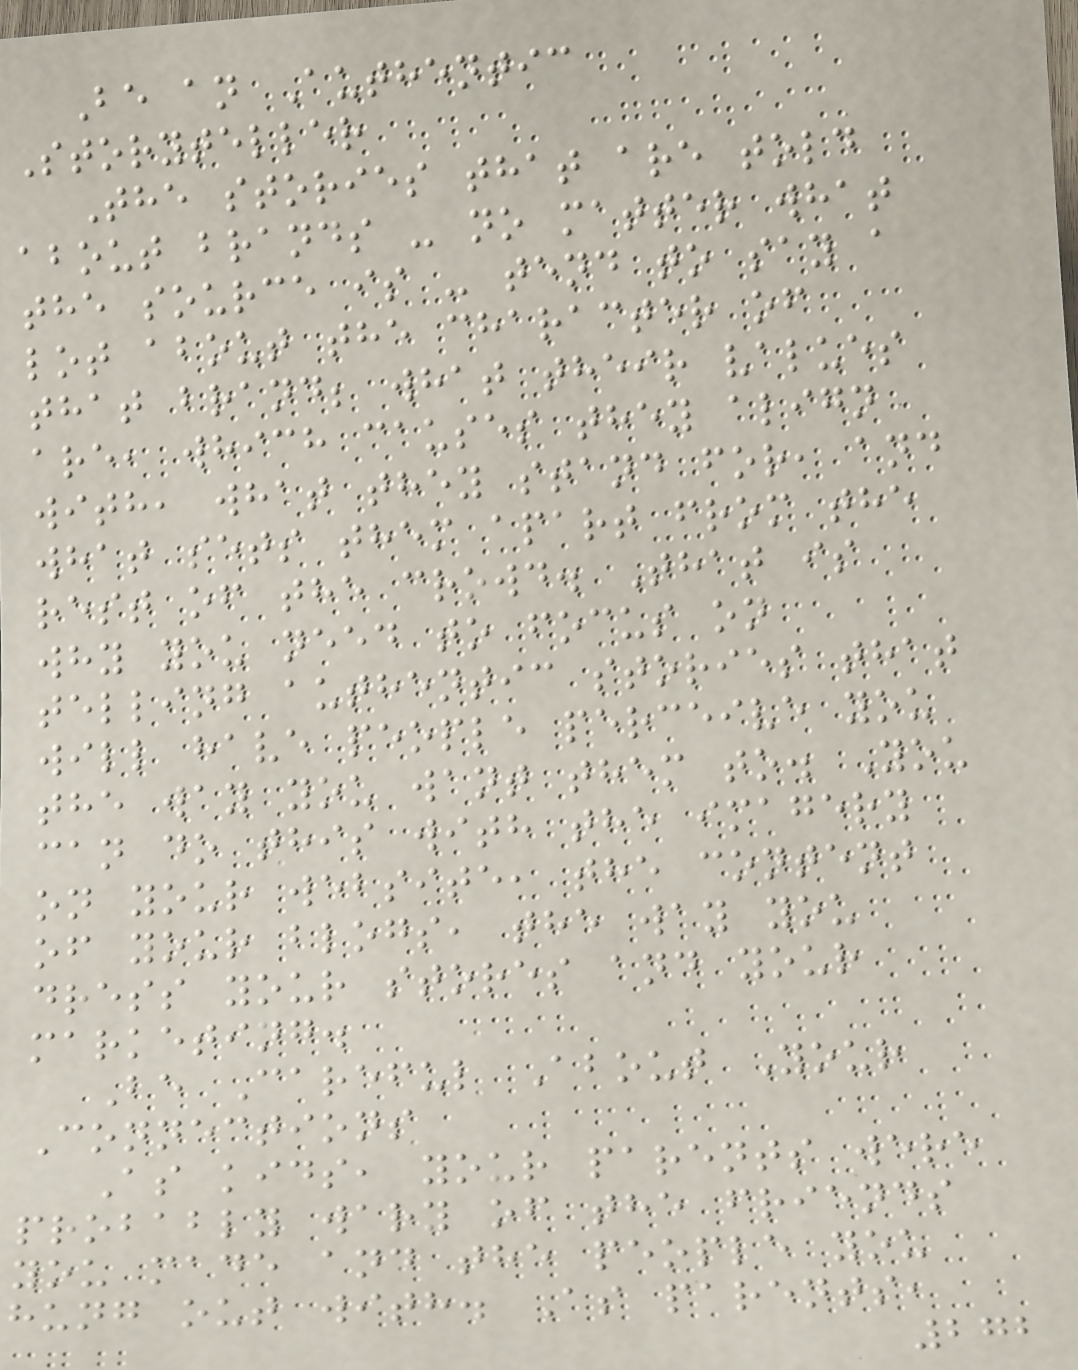Be an Authentic
Storyteller
The stories that are told
about brands - no matter what
the source is - tend to say a
lot about the character of
that brand; what their values
are, which causes they align
with, what they stand for, and
what sets them apart from the
rest of the crowd. That is
why you need to focus on
telling authentic stories that
will have people perceive you
the way you want them to. You
can do this with the imagery
on your website, the content
of your blogs, the way you
dress your stores and your
marketing.
Be Careful About Your
Connections
As kids, your parents were
probably wary of the friends
you made and the people you
hung out with. As parents,
272
